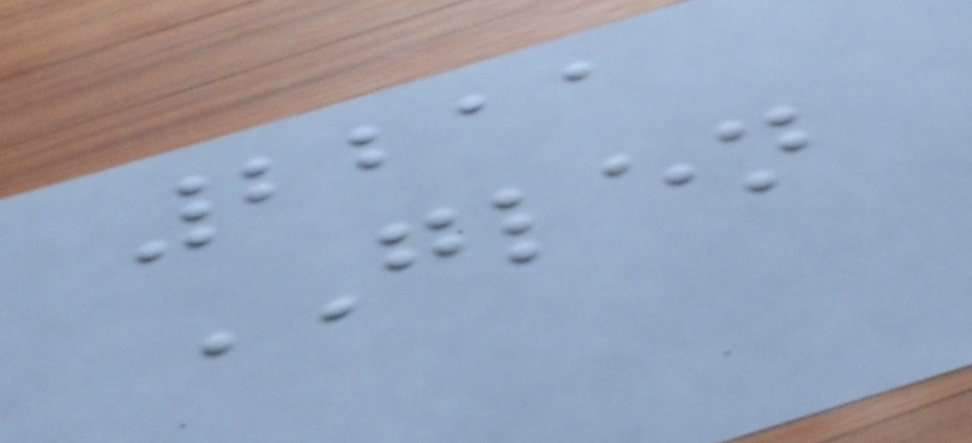2211
GLEN
